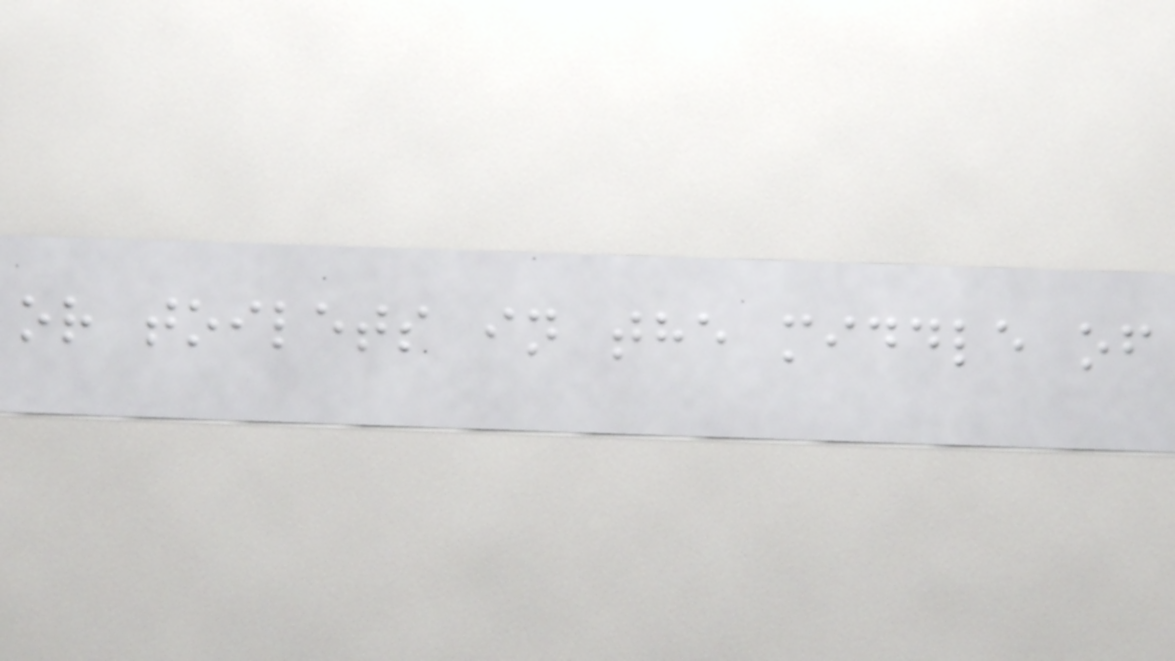or toilets in the middle of
